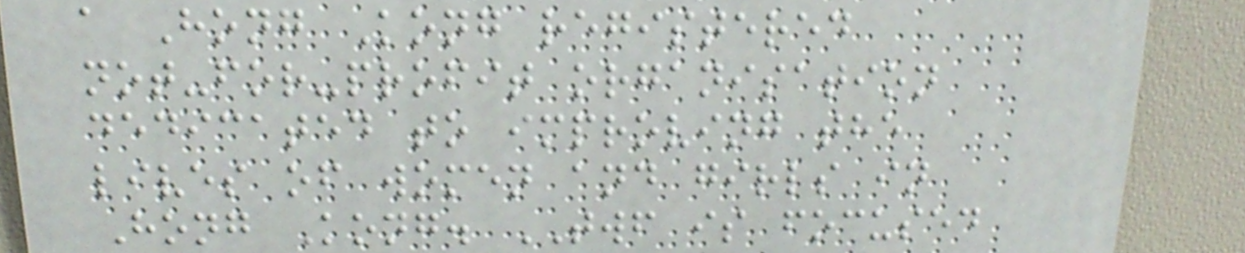a Hong Kong registered
not-for-profit organisation
dedicated to improving the
lives of women and girls in
Hong Kong. TWF is focused
